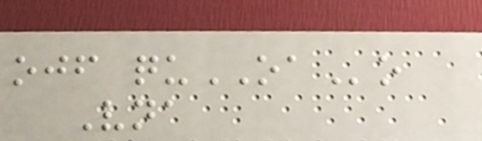ojf quOAo
Vna
